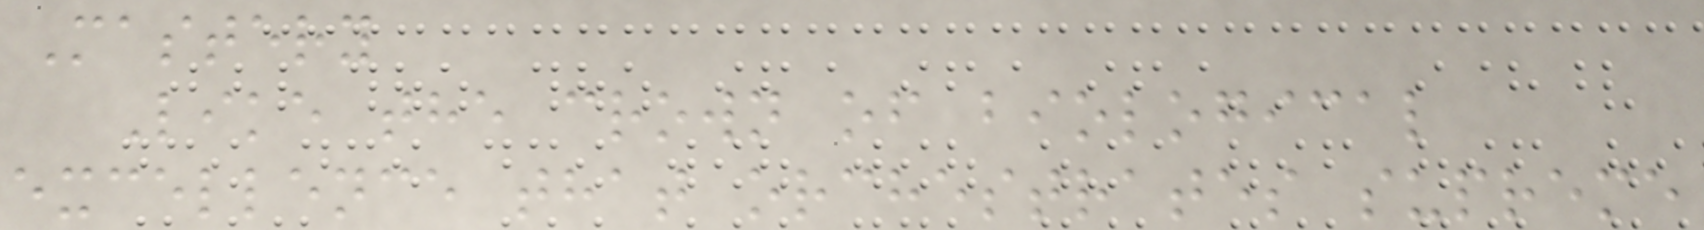Mastery
Like the crown of biological
excellence that orchestrates supreme
